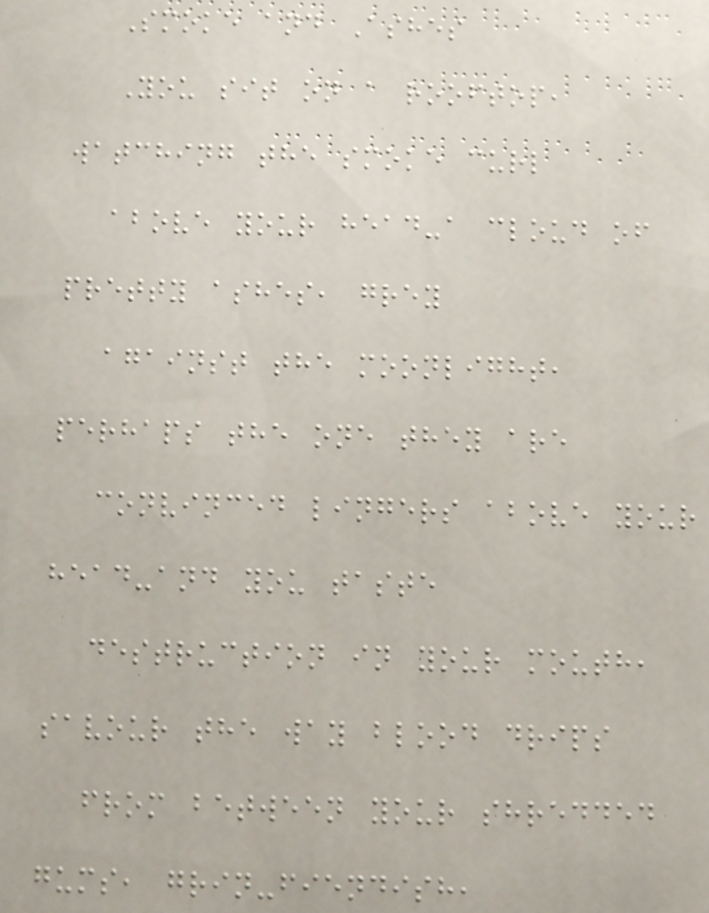Smoke and Ashes
You sit on a rooftop,
watching the smoke curl
above your head-a cloud of
pretty ashes, grey
against the moonlight,
perhaps the one they are
convinced lingers above your
head-and you taste
destruction in your mouth,
savour the way blood drips
from between your shredded
gums, grin-fiendish,
